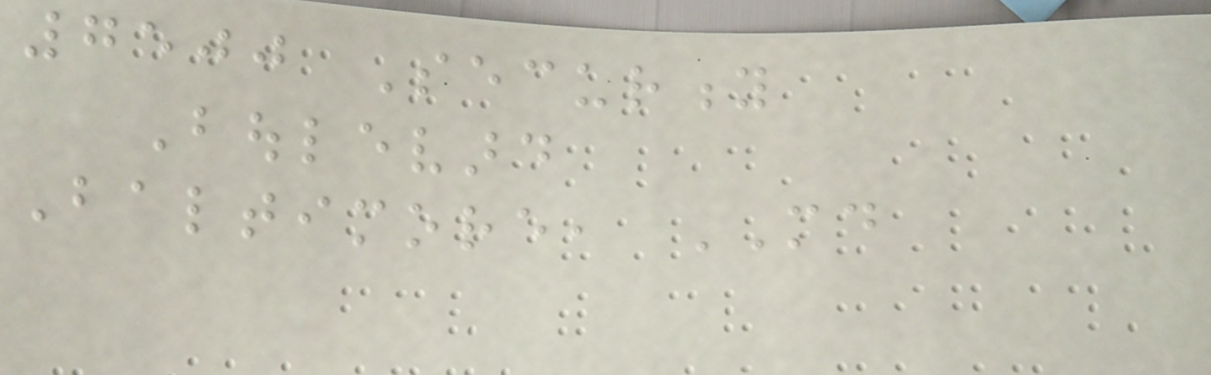7500 Security
Boulevard
Baltimore, MD
